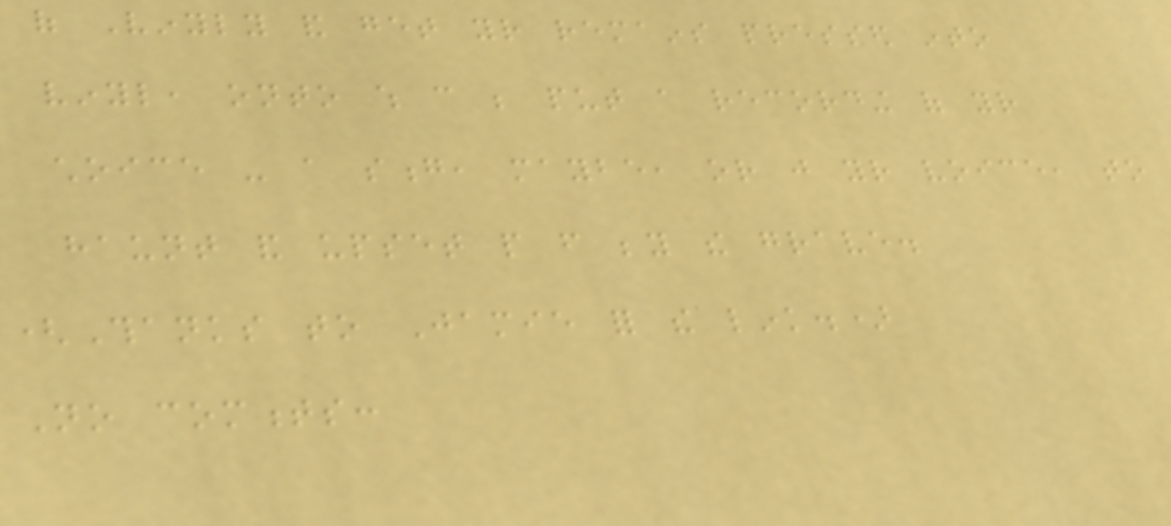of Vinyly and get your remains pressed into
vinyl, onto which can be put a recording of your
choice - a song, maybe, or just your voice, to
haunt and upset people from beyond the grave.
(Thanks to Jamie for the link.)
No comments:
